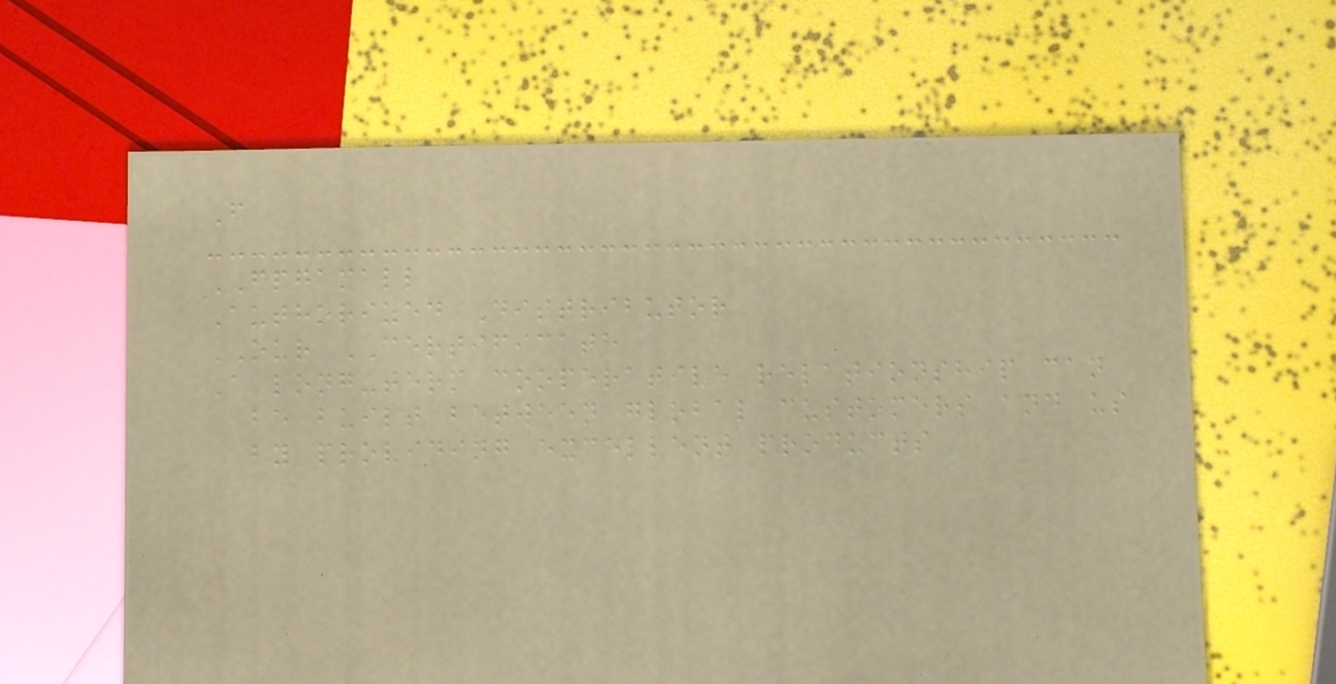F
FPGAMALL
Authorized Distributor
OUR CERTIFICATE
A long-term cooperative relationship can
be built between global customers and us
by providing excellent products
